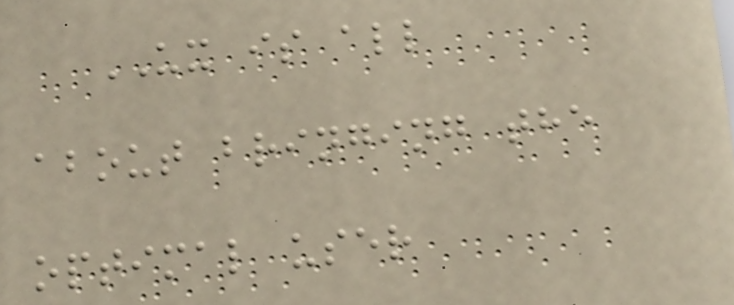UX is all
about bringing the
optimal user
